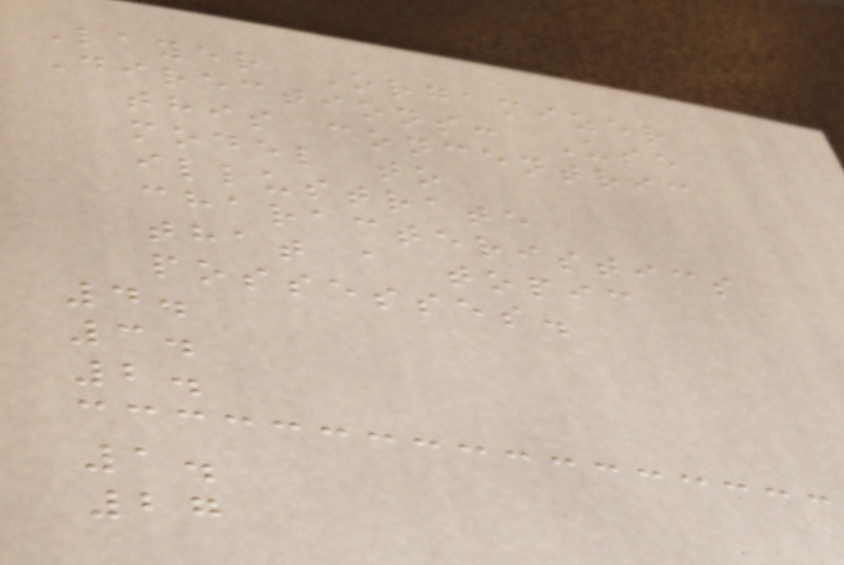Layer Organizer
Directions: Use
this concentric
model to
illustrate
characteristics
that a topic
possesses.
4.
3.
2.
1.
27
